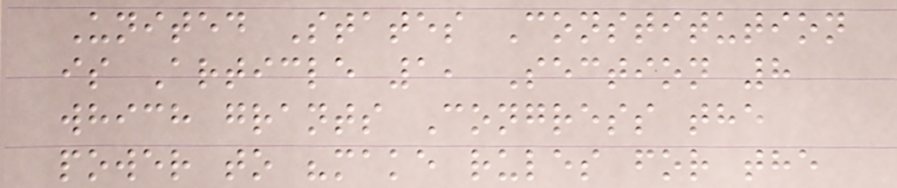United States Constitution
is Article 1, Section 8
which grants Congress the
power to "make rules for the
